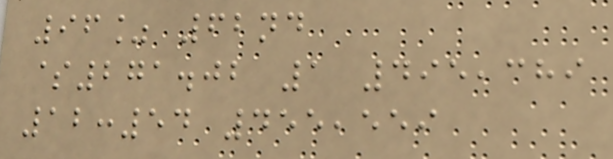96% 62nd
$271.02 1 495,389
12:54 455,559
